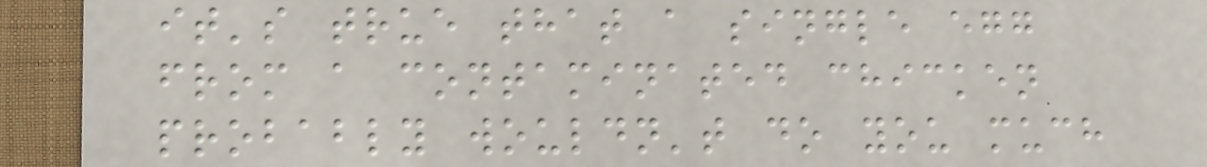it's true that a single egg
from a contaminated chicken
probably wouldn't do you much
